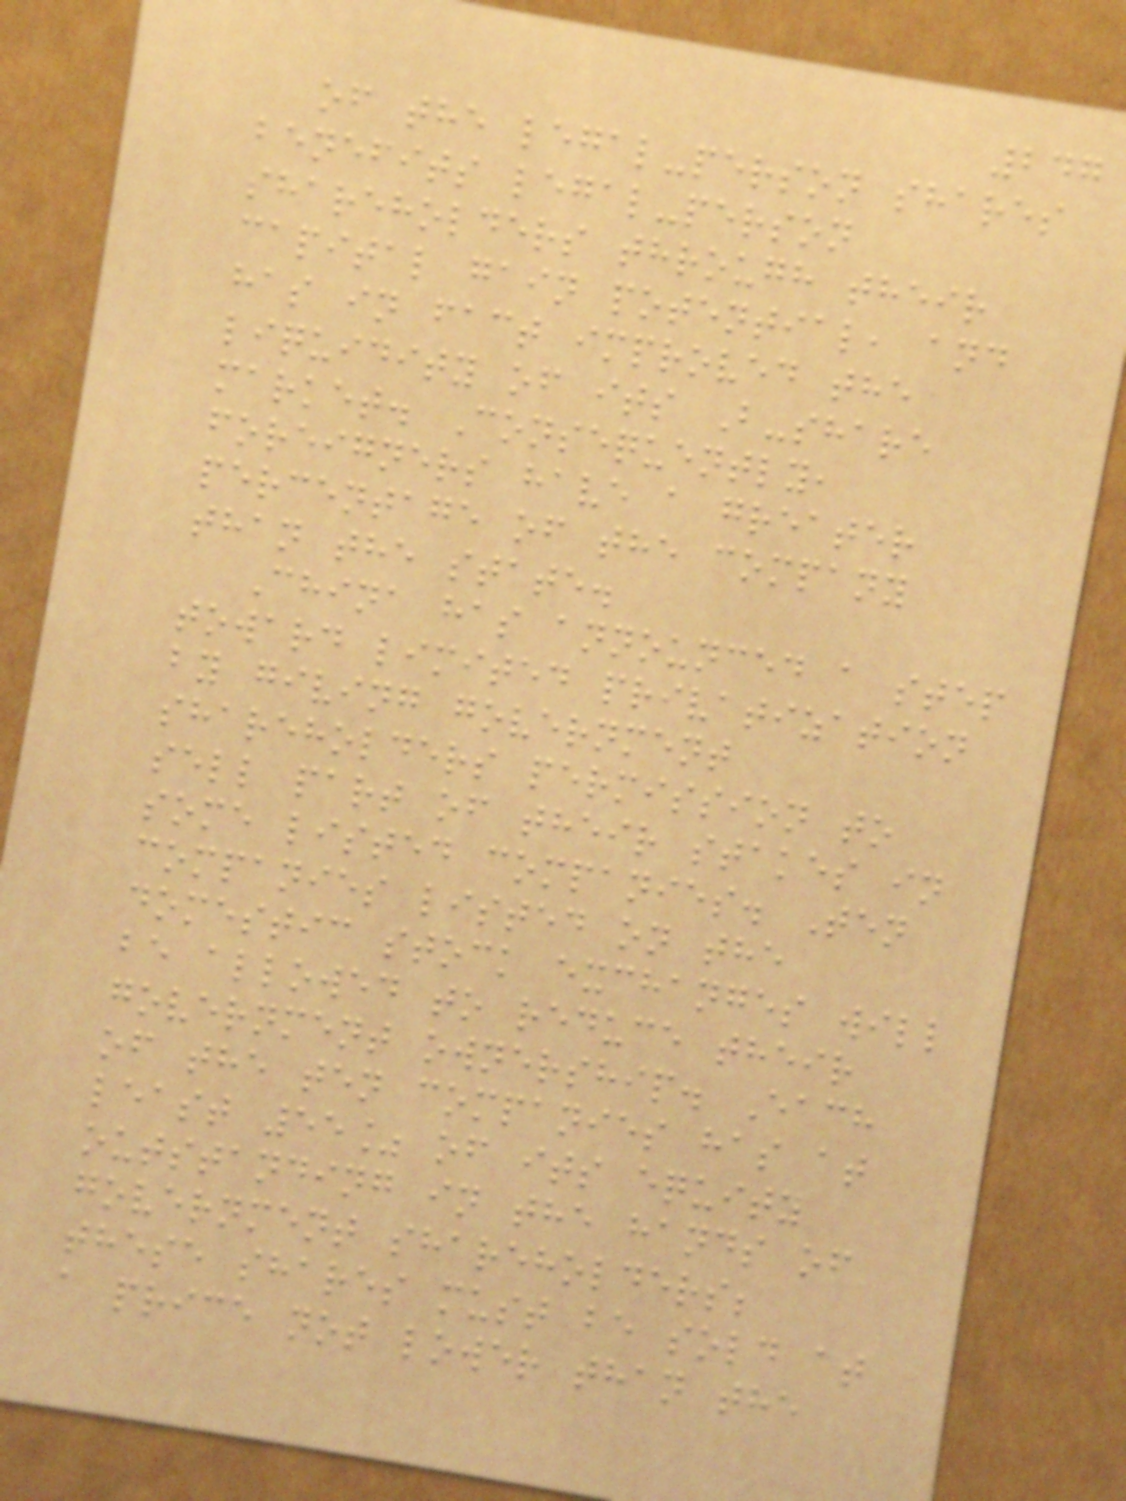247
of the legal-person shares
benefits legal-person
shareholders through their
capital gain potential, and
has in fact improved the
liquidity of its B-share
market. Consequently,
foreigners have a greater
percentage of the company
than the state.
China has announced a step
toward limited privatization
by giving government
shareholders permission to
sell part of their stakes in
some listed companies. Ten
companies listed on the
domestic stock exchanges will
be allowed to reduce their
government ownership. Each
of the ten companies has at
least 55% of its equity
outstanding in the hands of
government shareholders;
these shares must be sold at
a price not lower than the
